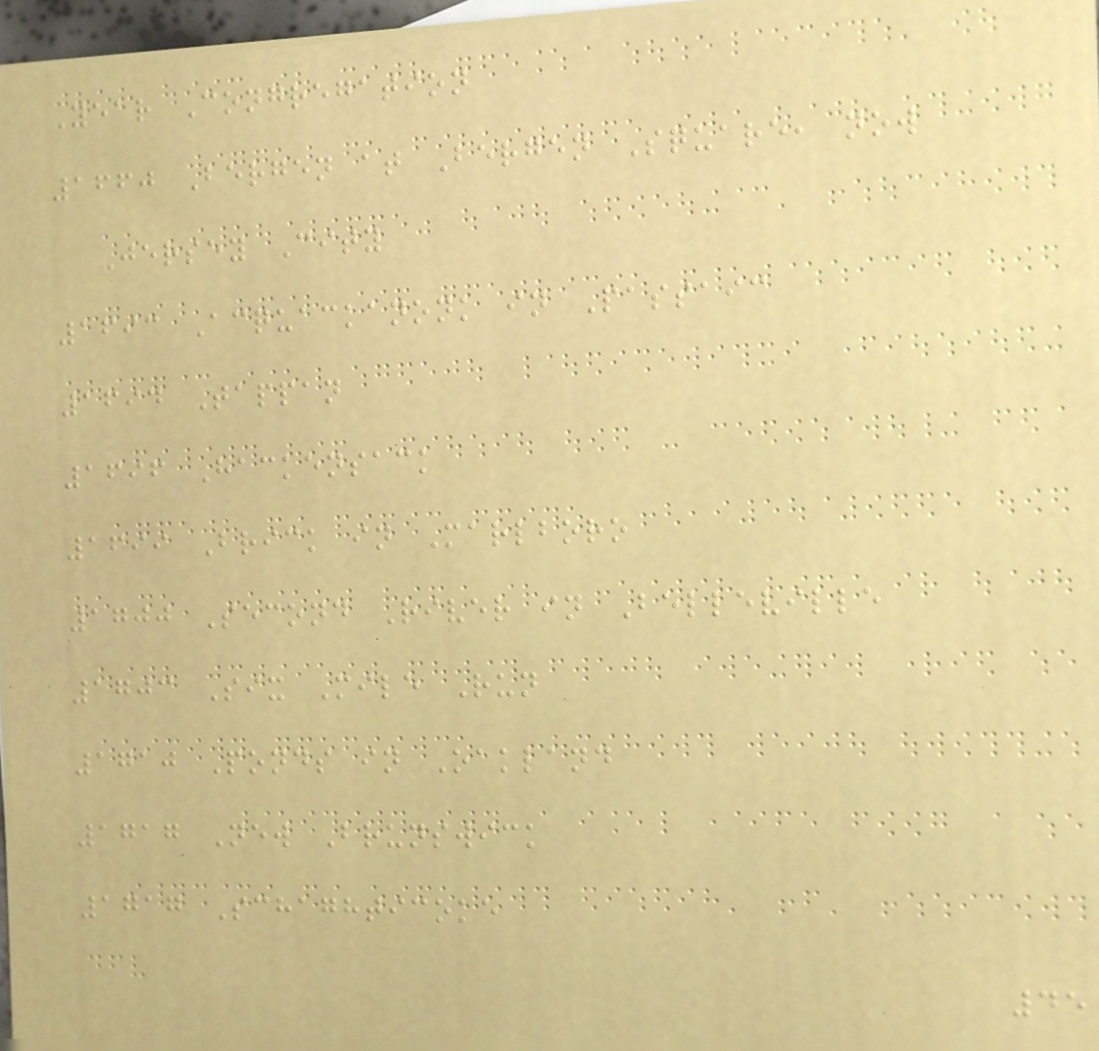Year Congregation
1660 Bergen at Bergen Square, now
Jersey City
1693 Acquackanonk in Passaic
1694 Tappan
1696 Hackensack
1699 Brick in Marlboro
1700 Second River in Belleville
1703 Six Mile Run
1710 Ponds in Oakland
1717 New Brunswick
1717 Schaghticoke
45
